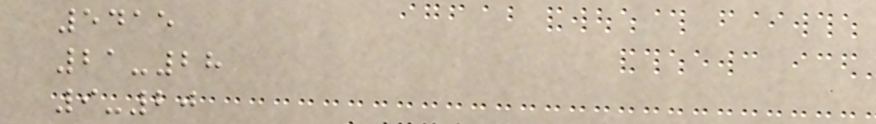5415
21-28
9-20
